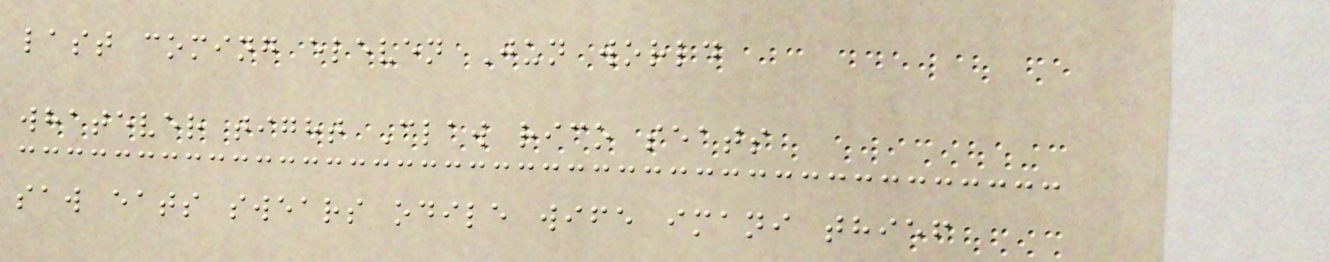last coming eleven Jun world
whatever tight Claw rico seats
saw eats swears odile wife imani thief
